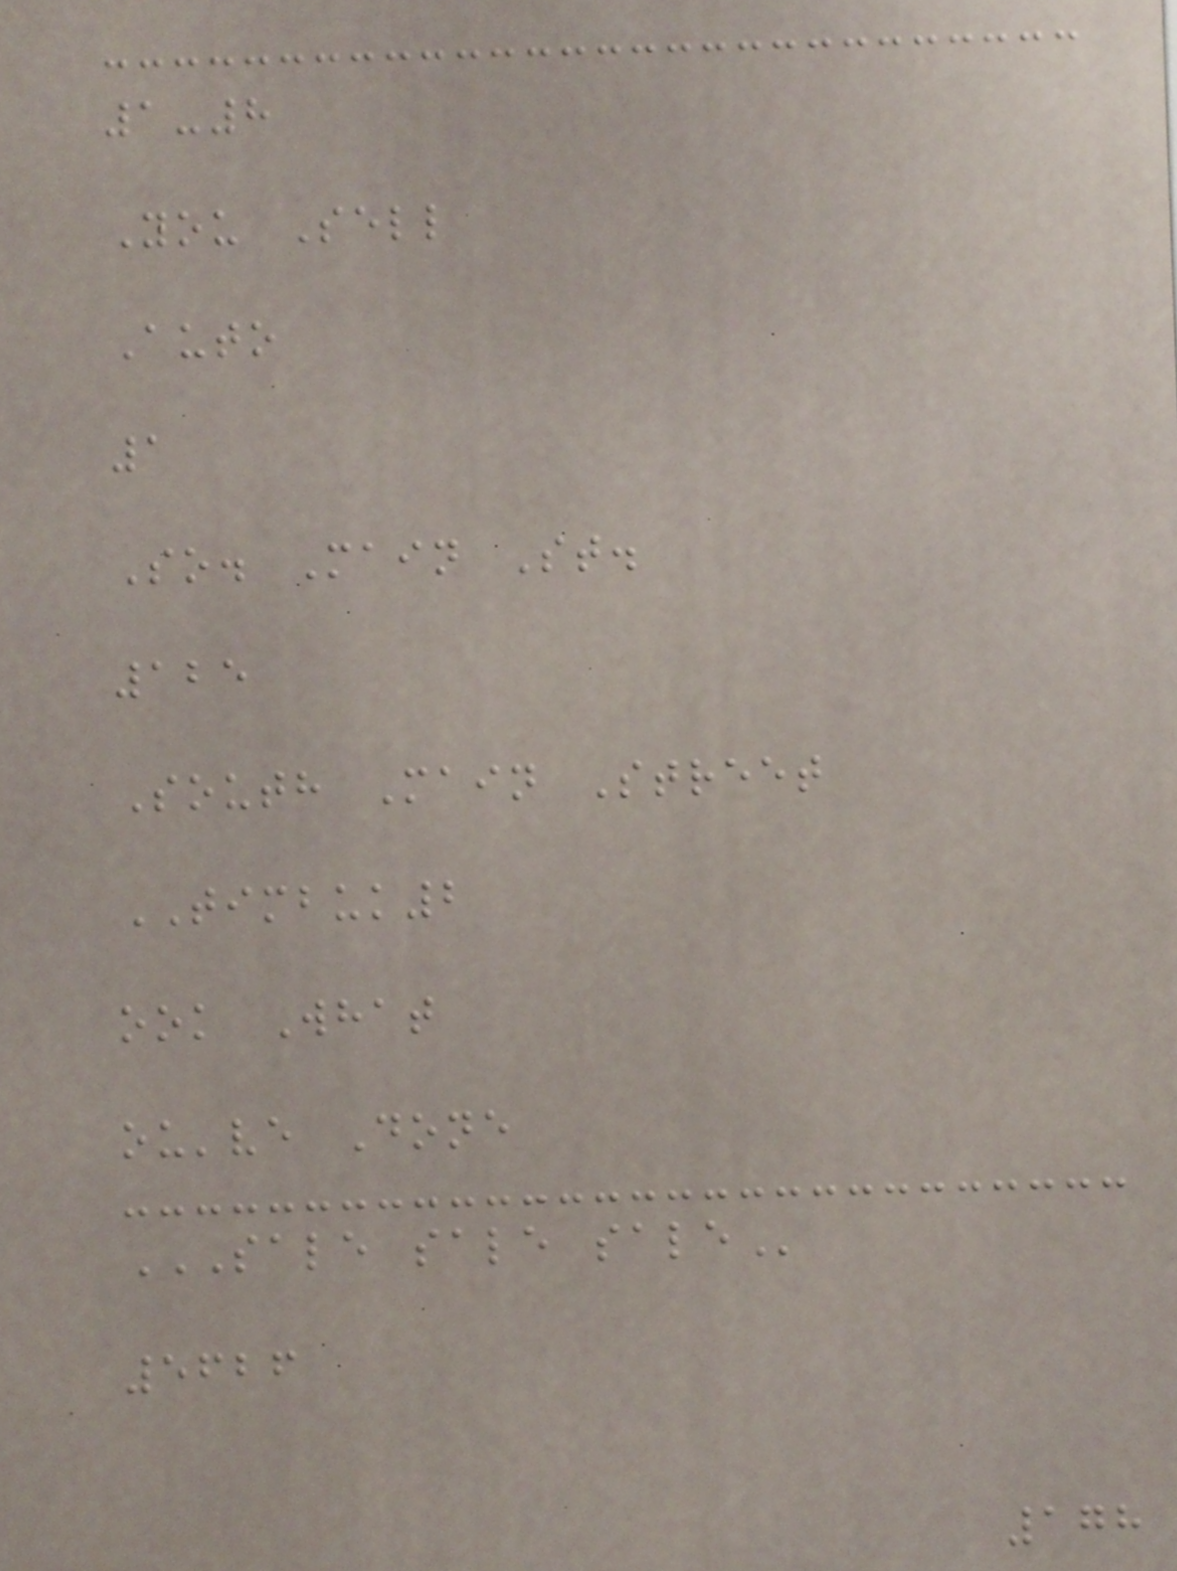1-8
You Sell
Auto
1
So. Main St.
125
South Main Street
TIMBUK2
ook What
ou've Done
SALE SALE SALE
5626
178
